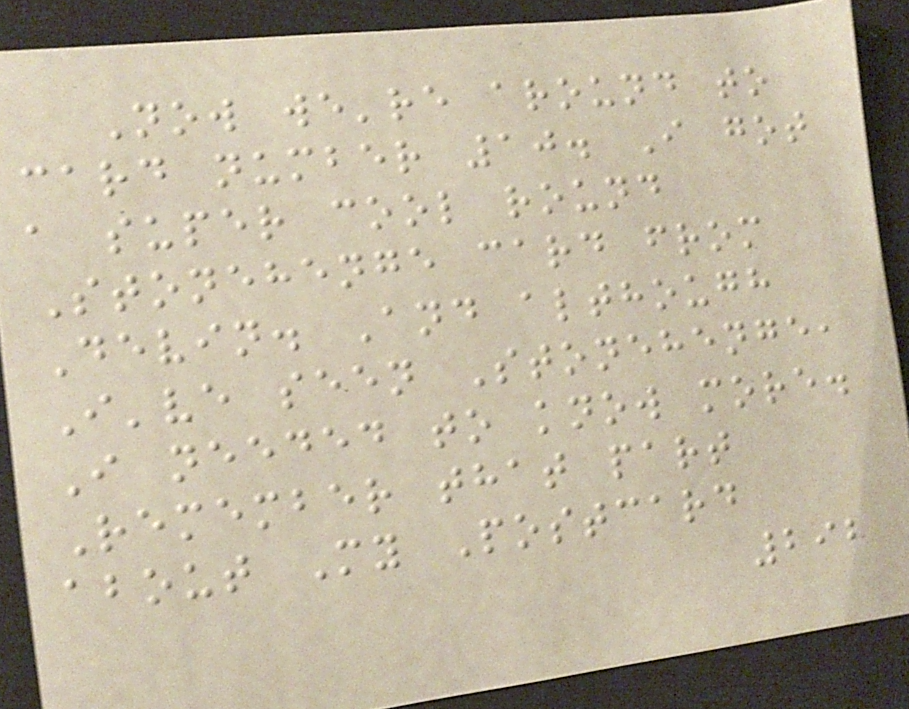Now we're around to
card number 10. I got
a super cool round
Stonehenge card from
Devin. And although
I've seen Stonehenge,
I needed to know more.
Remember that part
about My Postcard
292
